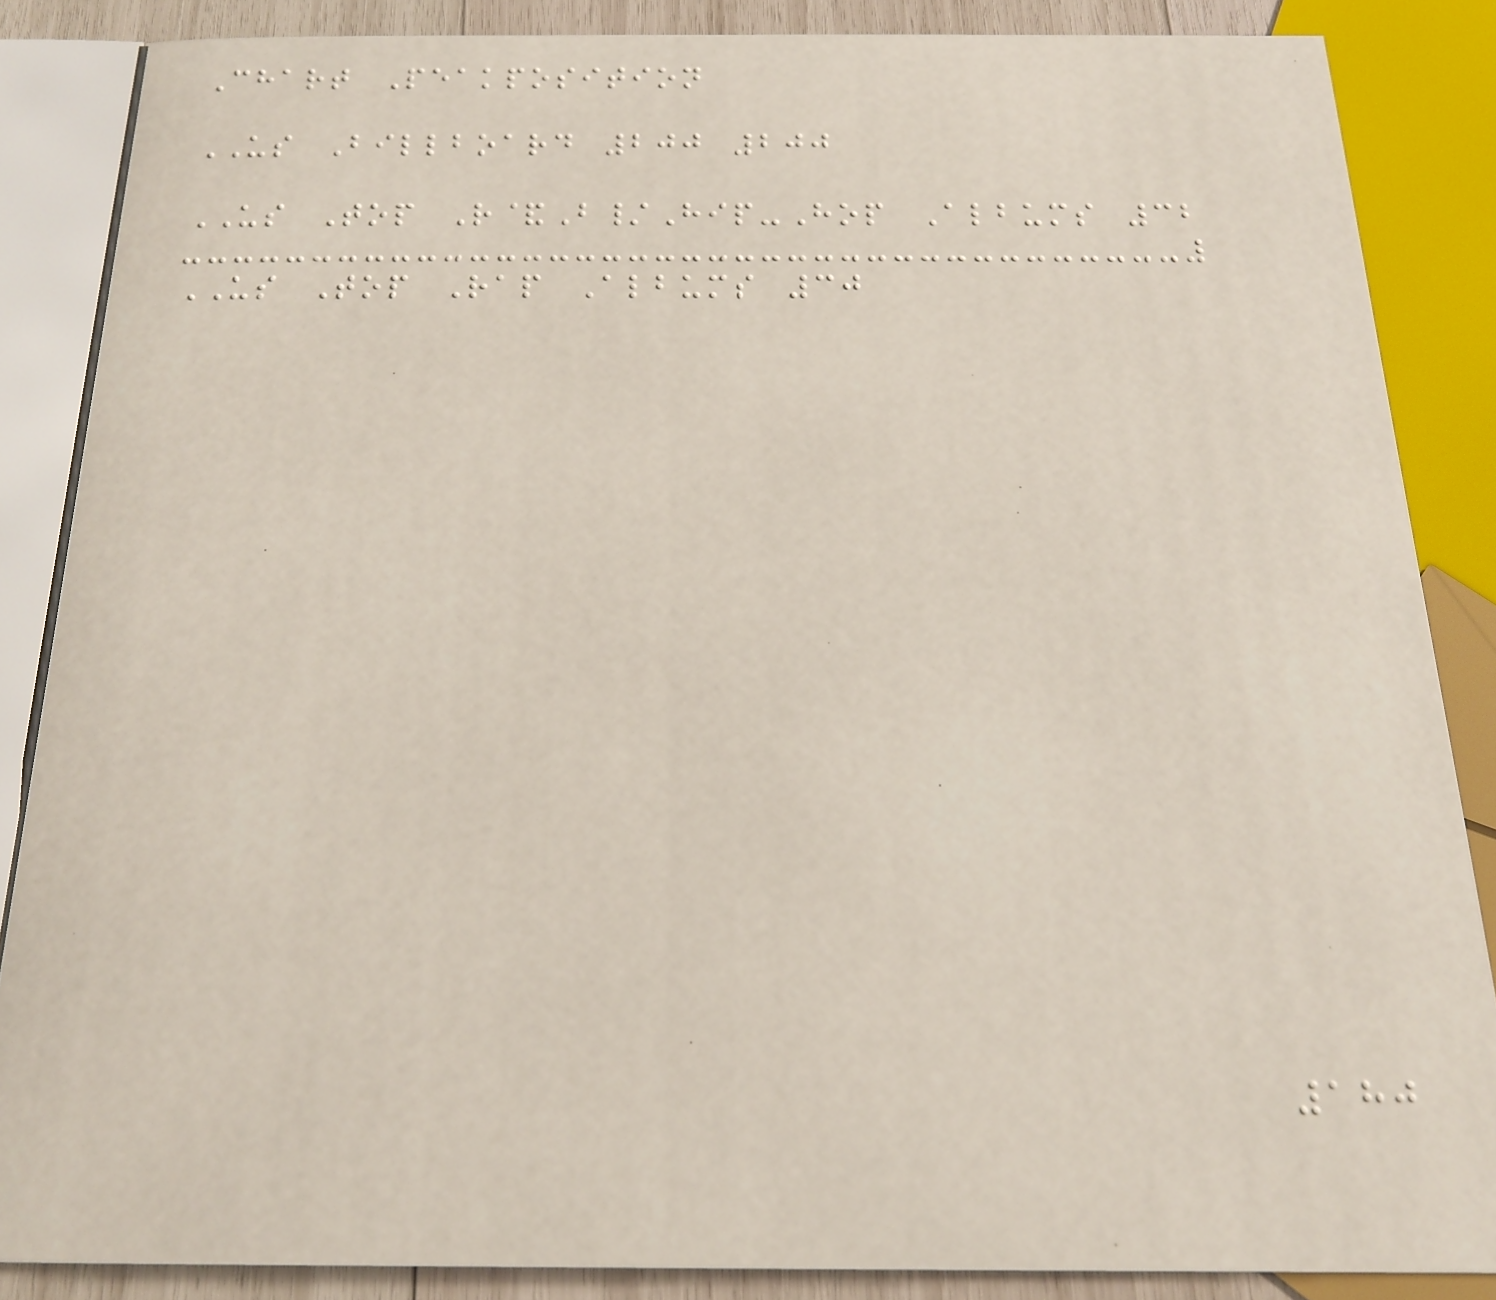Chart Peakposition
US Billboard 200 200
US Top R&B/Hip-Hop Albums 32
US Top Rap Albums 30
180
